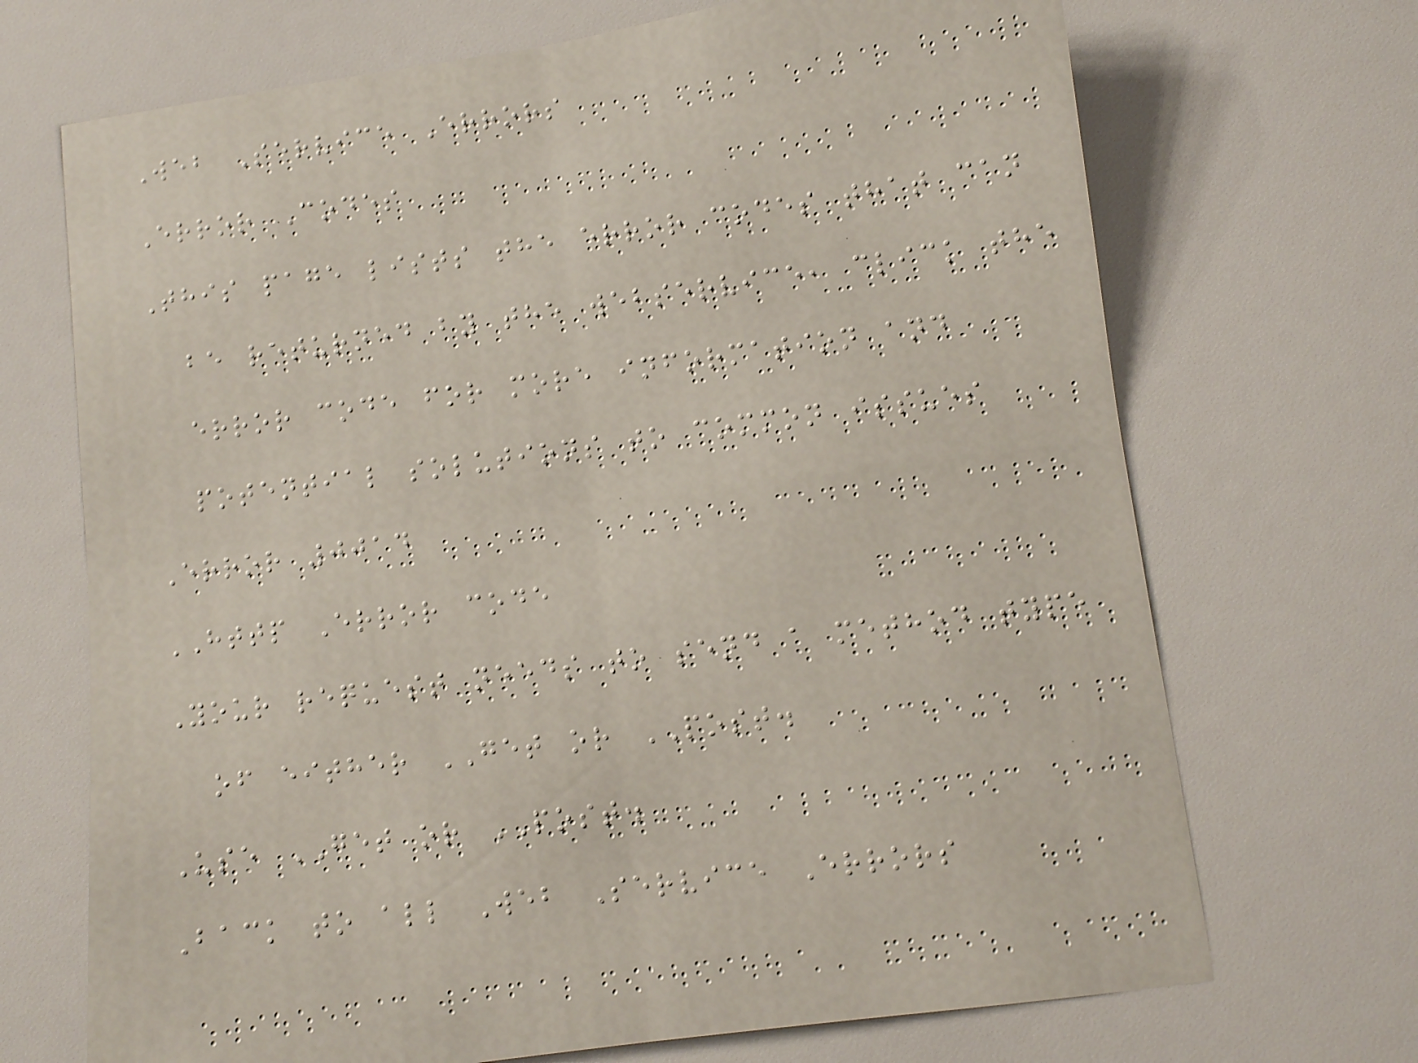Web Service Errors
Error Codes
This page lists the error codes that can
be returned by the webservice, click the
error code for more information and
potential solutions to common issues
Error 0014
HTTP Error code
Your request needs to send a method type
of either GET or POST.
Use GET or POST.
Back to all Web Service Errors
